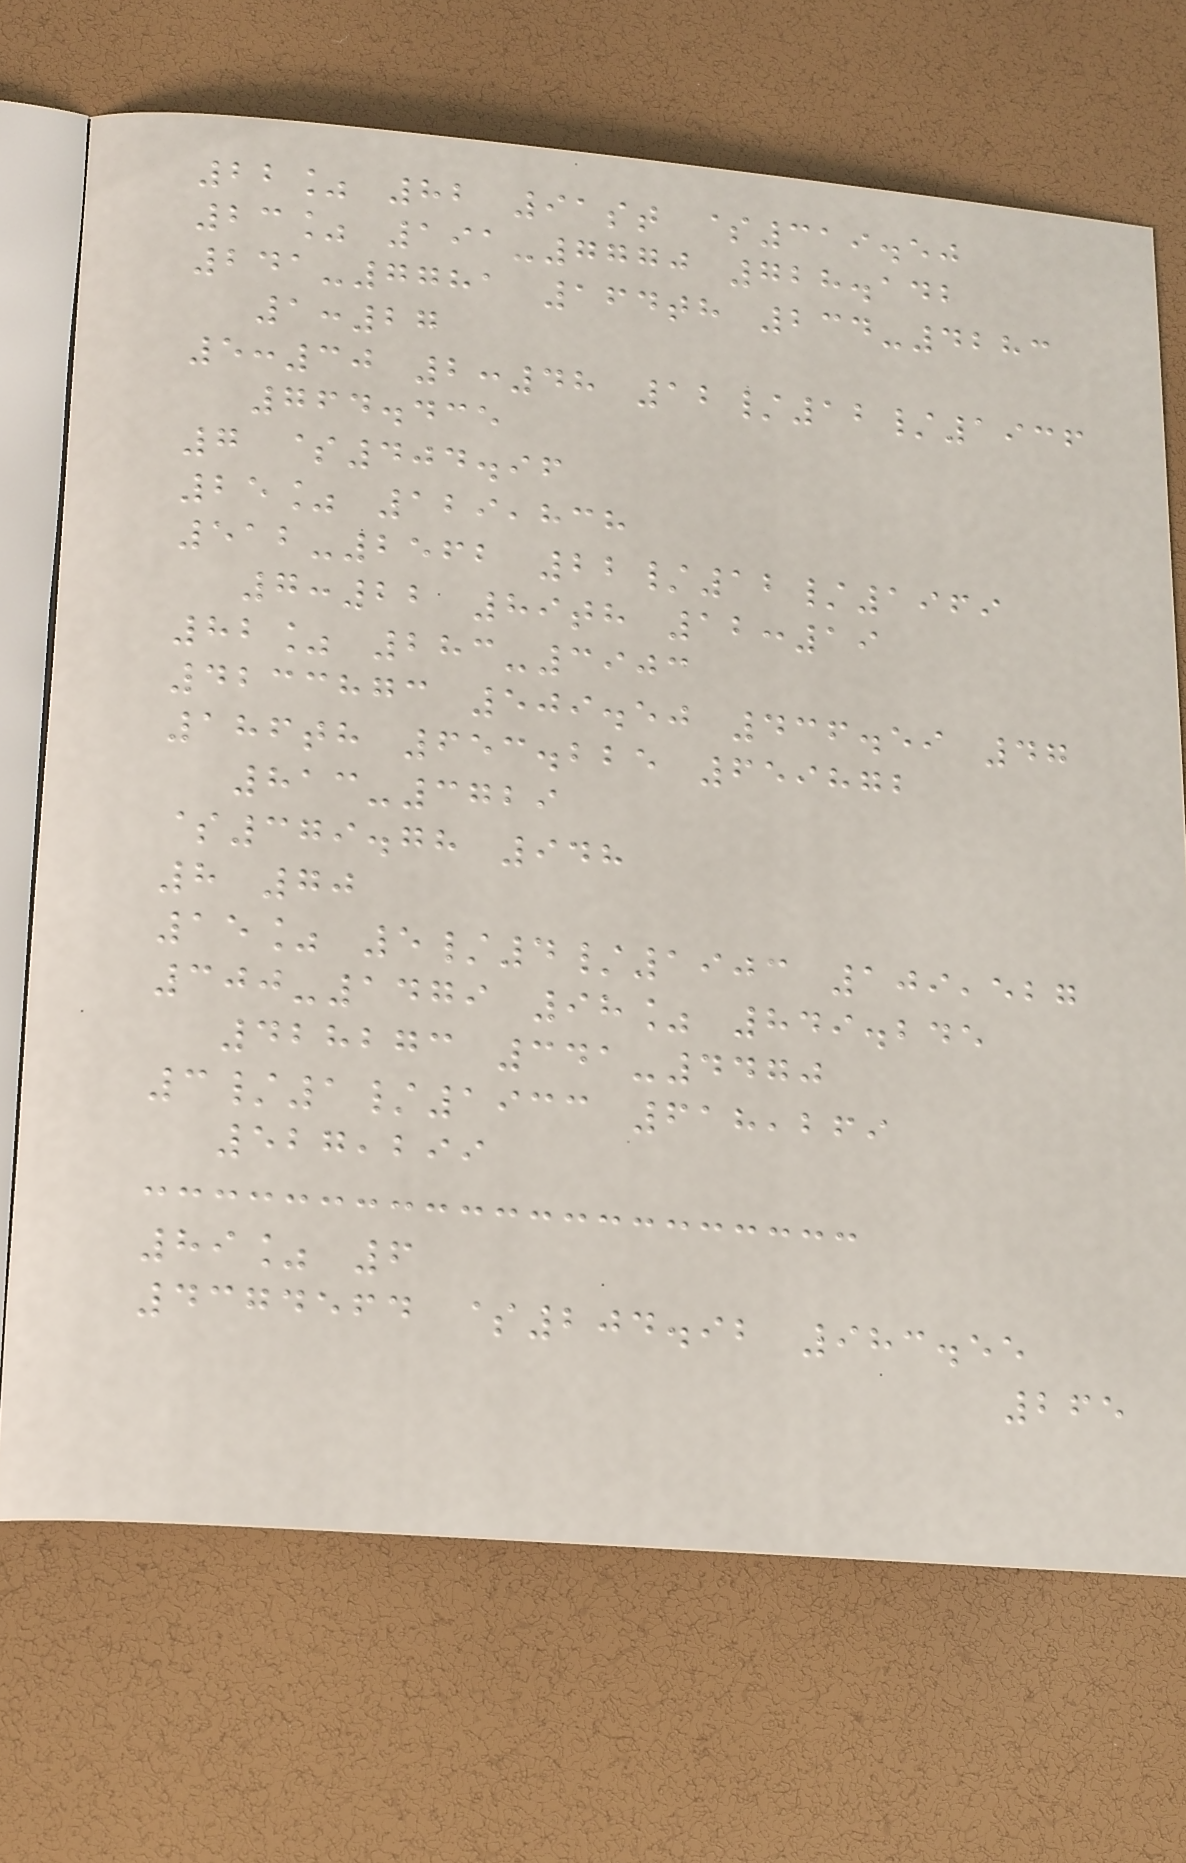22% 82 91st $319.50
23% 191-7770 728.142
241-7781 164th 234-4283
1:27
5:30 2:48 12/12/1936
764.435
7 $404.96
25% 129,838
512-2562 22/12/1969
7:22 89th 12:19
82% 283-3903
4233873 509.50 436.59 47
186th 653.225 659872
813-3729
$379.78 948
8 70
15% 5/4/1903 109,527
300-1479 98% 849.245
428273 341-4470
3/1/1933 618,269
527,299
89% 6
4374564 $204.92 983.55
265
